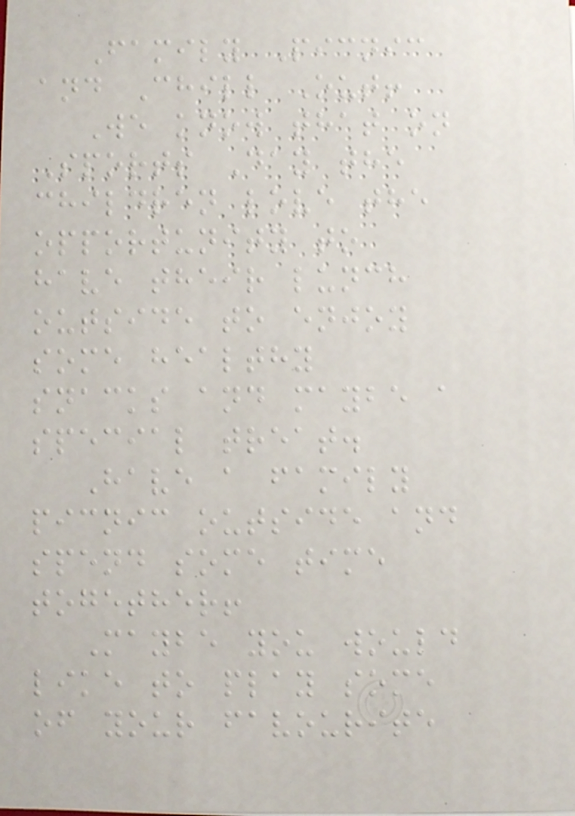Family Picnic
and Chill Out!
We know that on
Sports Day the
children love the
opportunity to
have their lunch
outside to enjoy
some healthy
snacks and maybe a
special treat.
Have a family
picnic outside and
spend some time
together!
Maybe you would
like to play some
of your favourite
